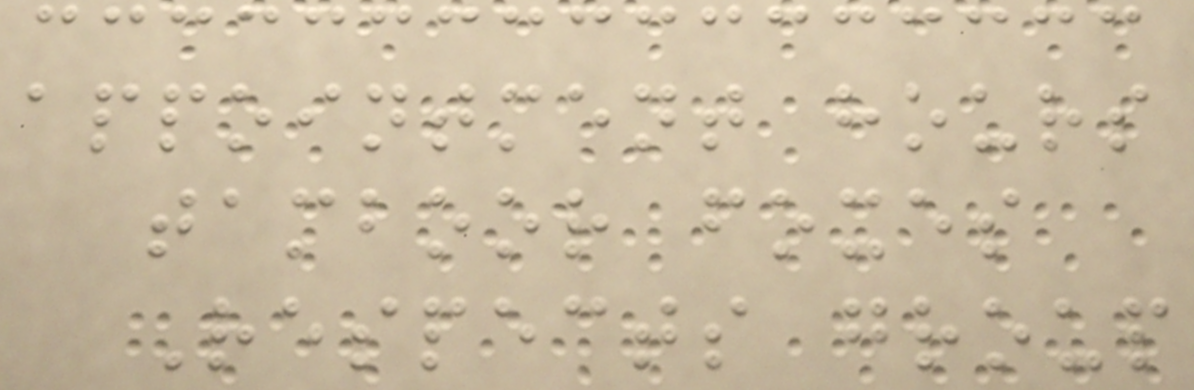appointment hours
tamboor foxes
Respects group
